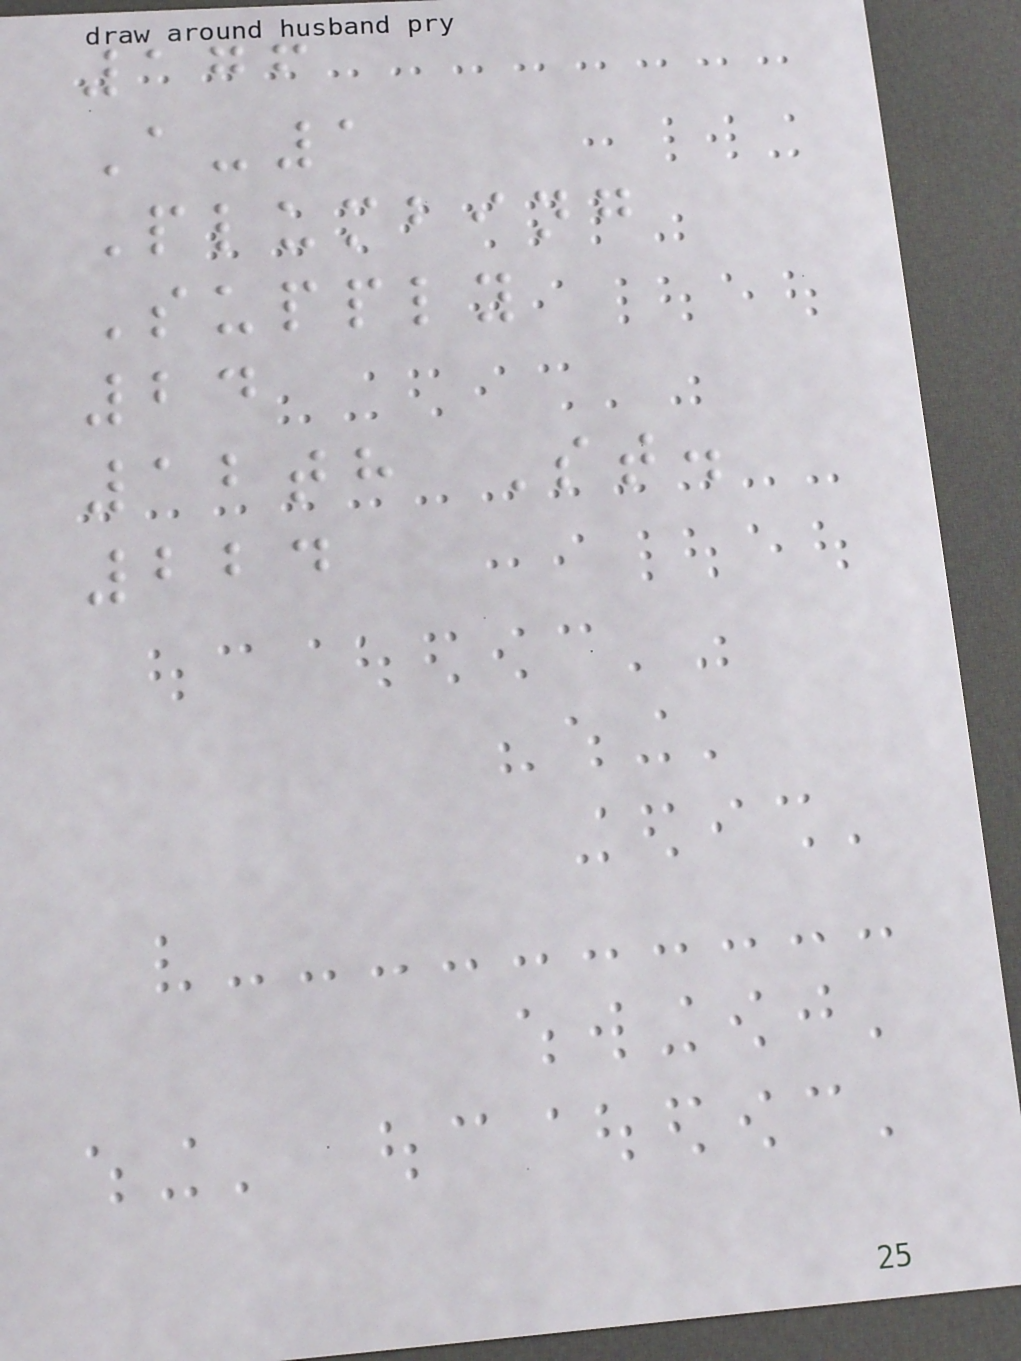176
A-1
Plumbing
Supply
24
12th St.
224
